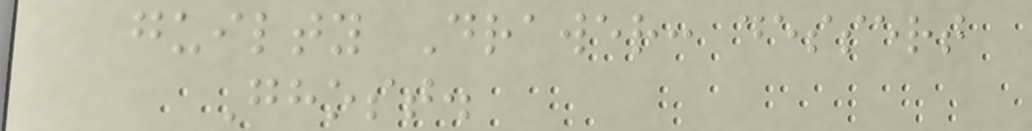guilty Drawer: dessert
Ghost.
